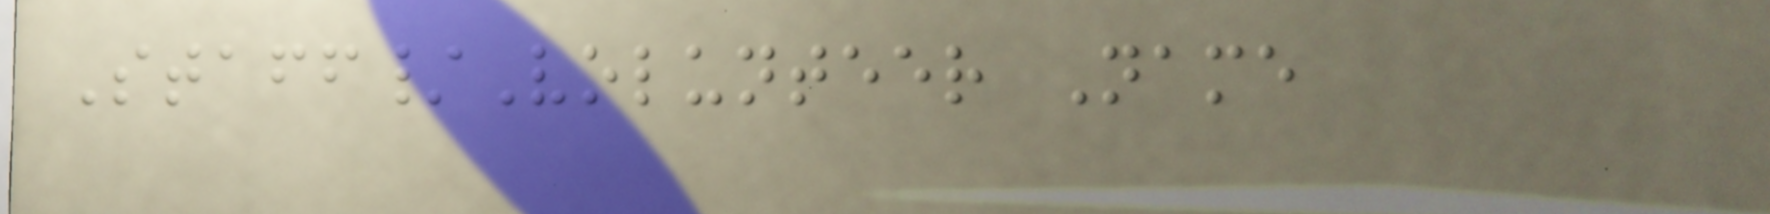Staff/Volunteer Name
